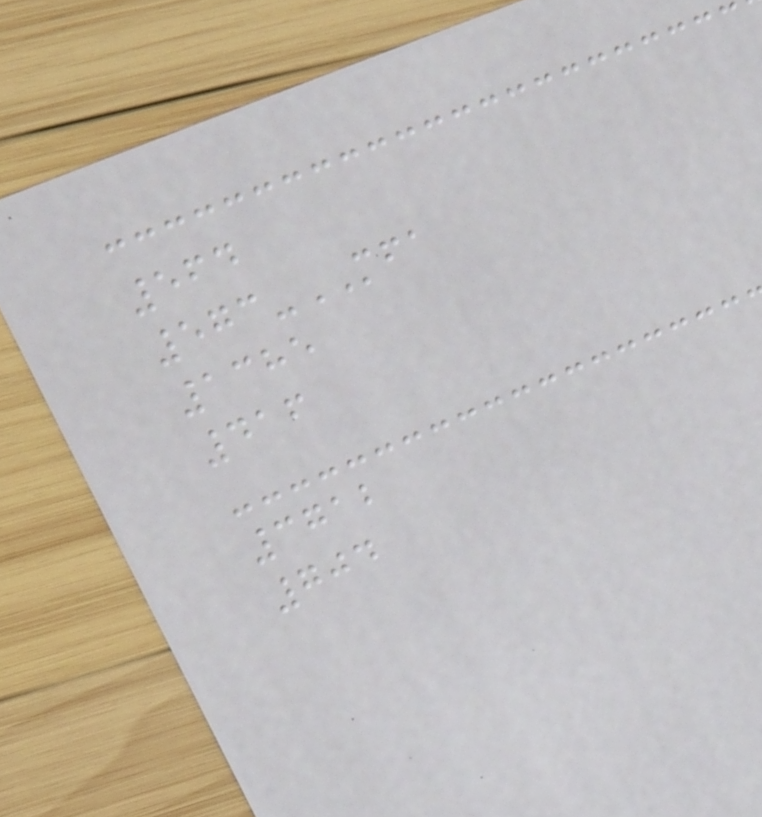564
573-MFA
1385
416
3712
704
